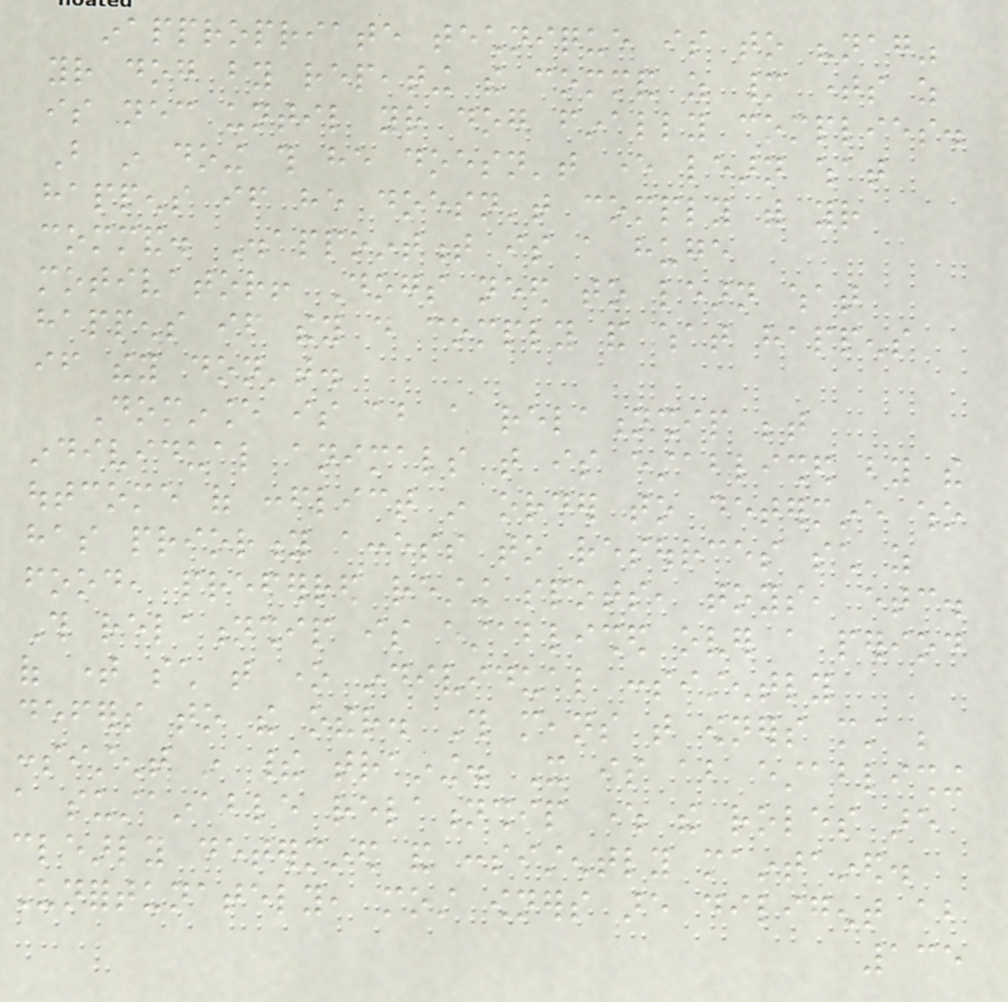inappropriate technique is to "nag"
your dog by repeating the command as many times as
is necessary until your dog finally complies.
But in doing this he doesn't ever learn what
happens if he doesn't comply with your
command. Disappointment is a huge
motivator! Dogs need to learn what
happens if they do comply and what happens
if they don't.
Dominance is about a relationship between
individual animals that is established by the
outcome of conflict in order to determine who
has priority access to resources such as
food, preferred resting spots, toys, etc.
This relationship is established over a period
of time such that one individual consistently
defers to the other. This means that owners must be
consistent in their training. It is about establishing
a sustainable relationship where the roles are
clearly determined and consistently maintained.
Unfortunately, most owners are diligent about
135
